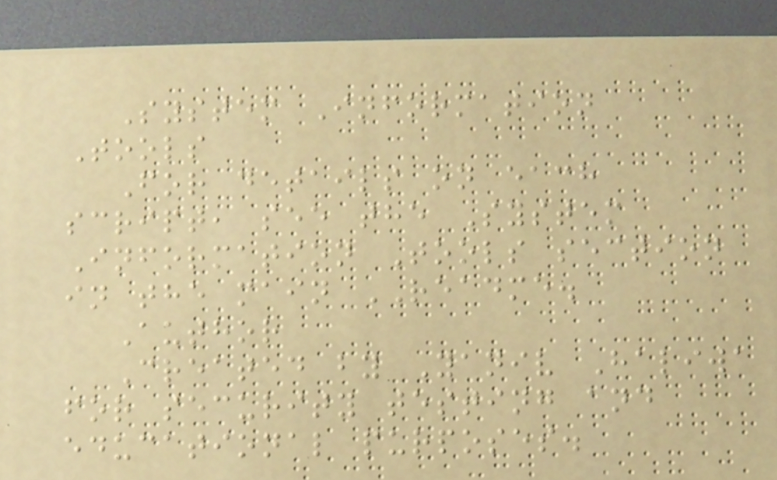System Information
Tools
For details on each
script, see the System
Information Tools section
in the main README.
Author
Created by Yaniv Haliwa
for security testing and
educational purposes.
